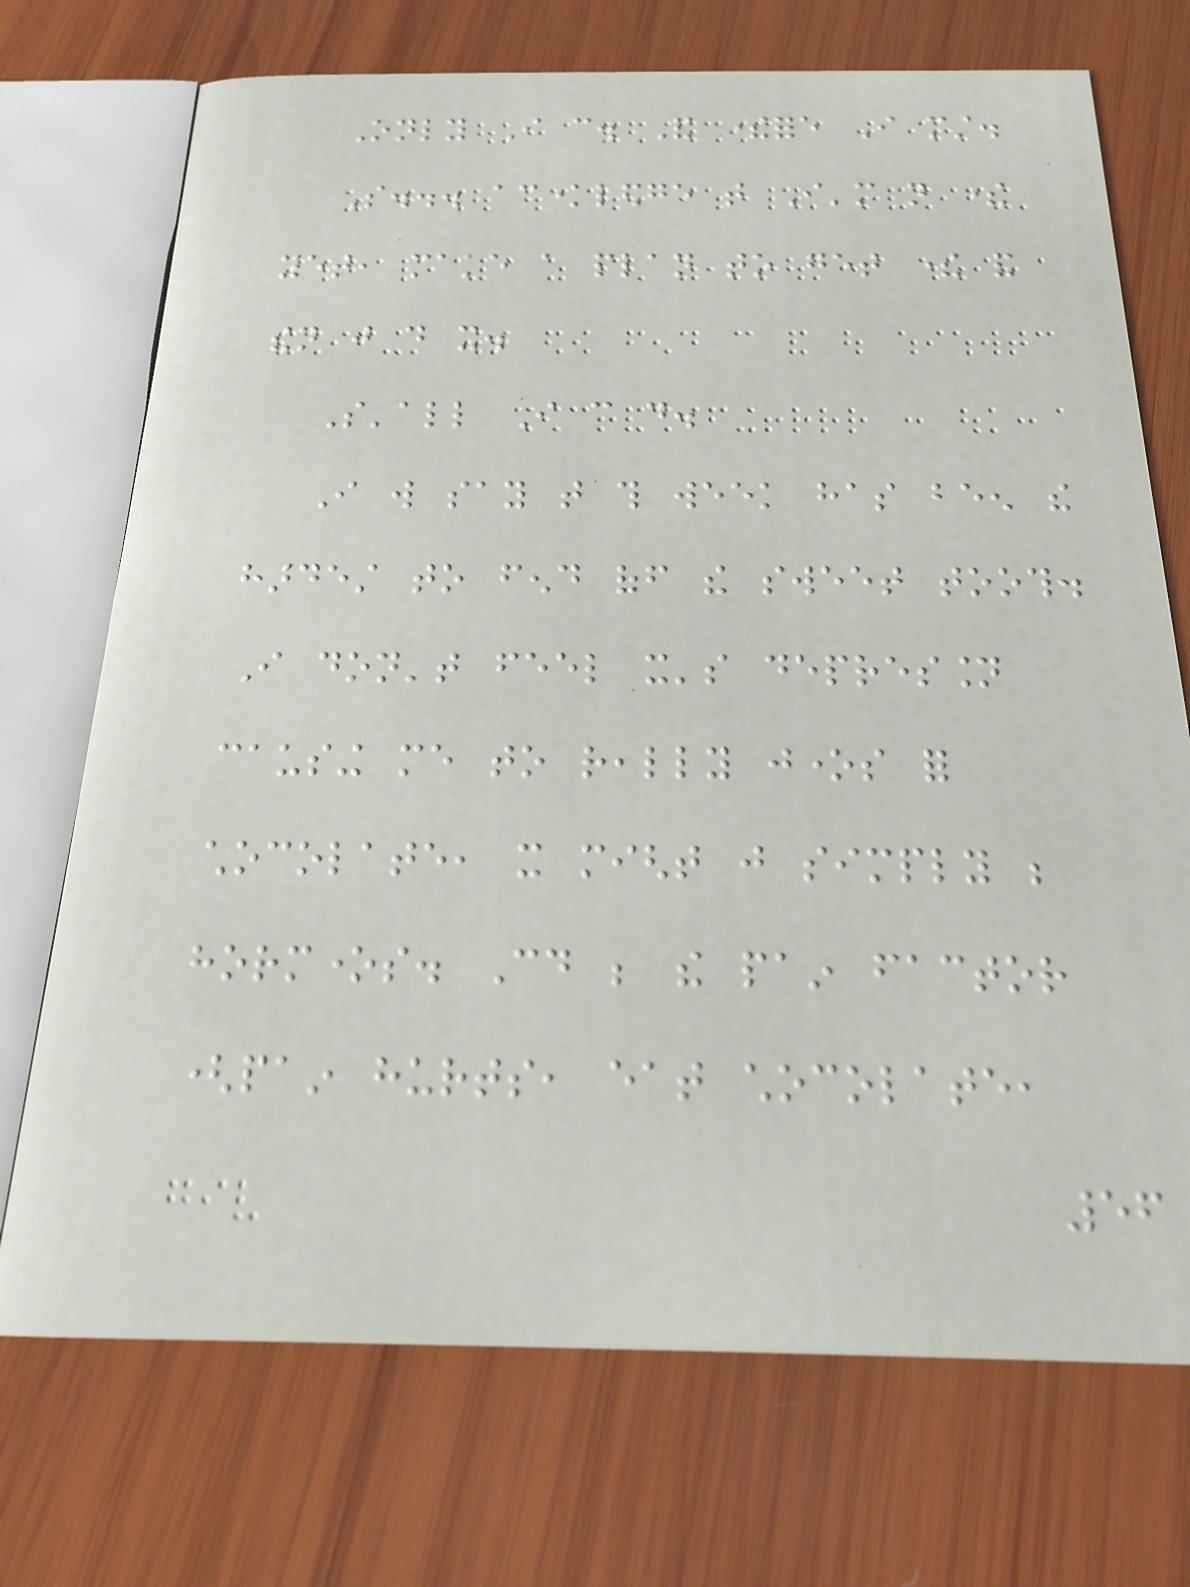Only I can. And therefore I must.
So... acknowledge that I'm not there
yet, make a plan to get there and
then just do it.
S'all I can do.
I will say that this week has been the
hardest to fend off the sweet tooth.
I don't feel it's depression
causing me to really jones for
chocolate, it might just simply be
hormones. Could be the pain factor
(pain hurts, eat chocolate,
56
